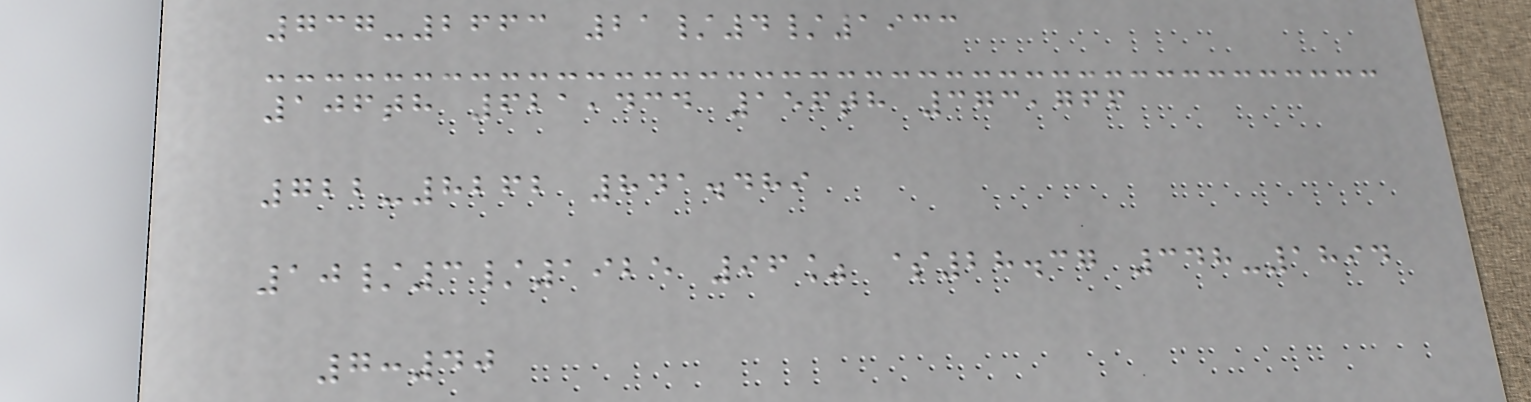737-2663 21/4/1933
106th 621,434 156th 373,766
722-8262 841.489
10/3/1925 96% $28.37 348-1894
7:40
